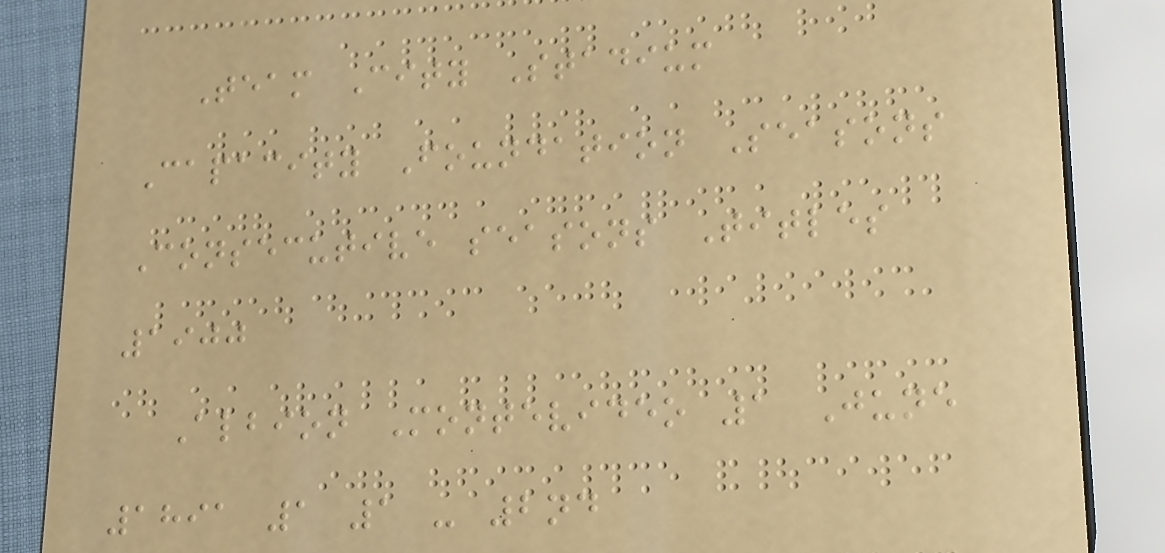Team City Stadium
Capacity Foundation Seasons
Consecutive seasons Titles
1900
Albion Montevideo 1 June
1891 1 1 - 2nd
